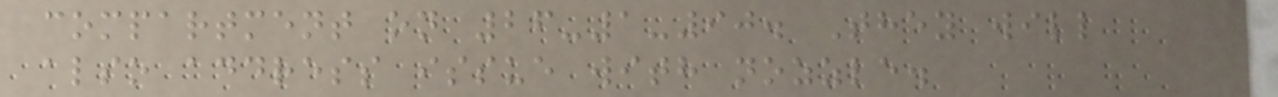compartment on 26-1-90. They will
also address issue with nozzle.
